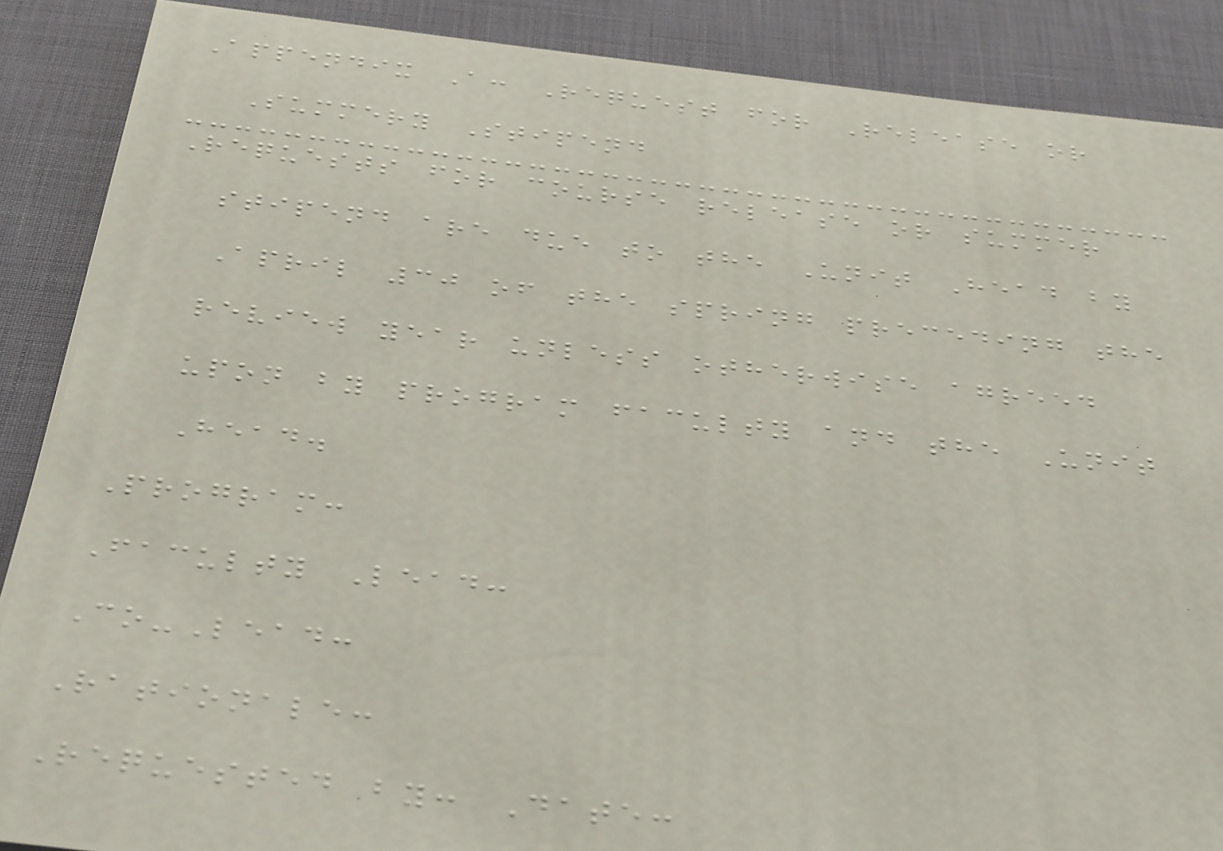Appendix A: Request for Release or
Summery Stipend
Requests for course release or summer
stipend are due to the Unit Head by
April 30 of the spring preceding the
review year unless otherwise agreed
upon by program faculty and the Unit
Head.
Program:
Faculty Lead:
Co-Lead:
Rationale:
Requested by: Date:
